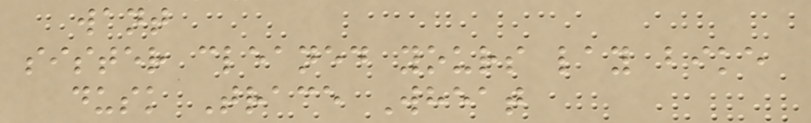want
sister cleaned yours lay bike
dusk Trace Wheat
